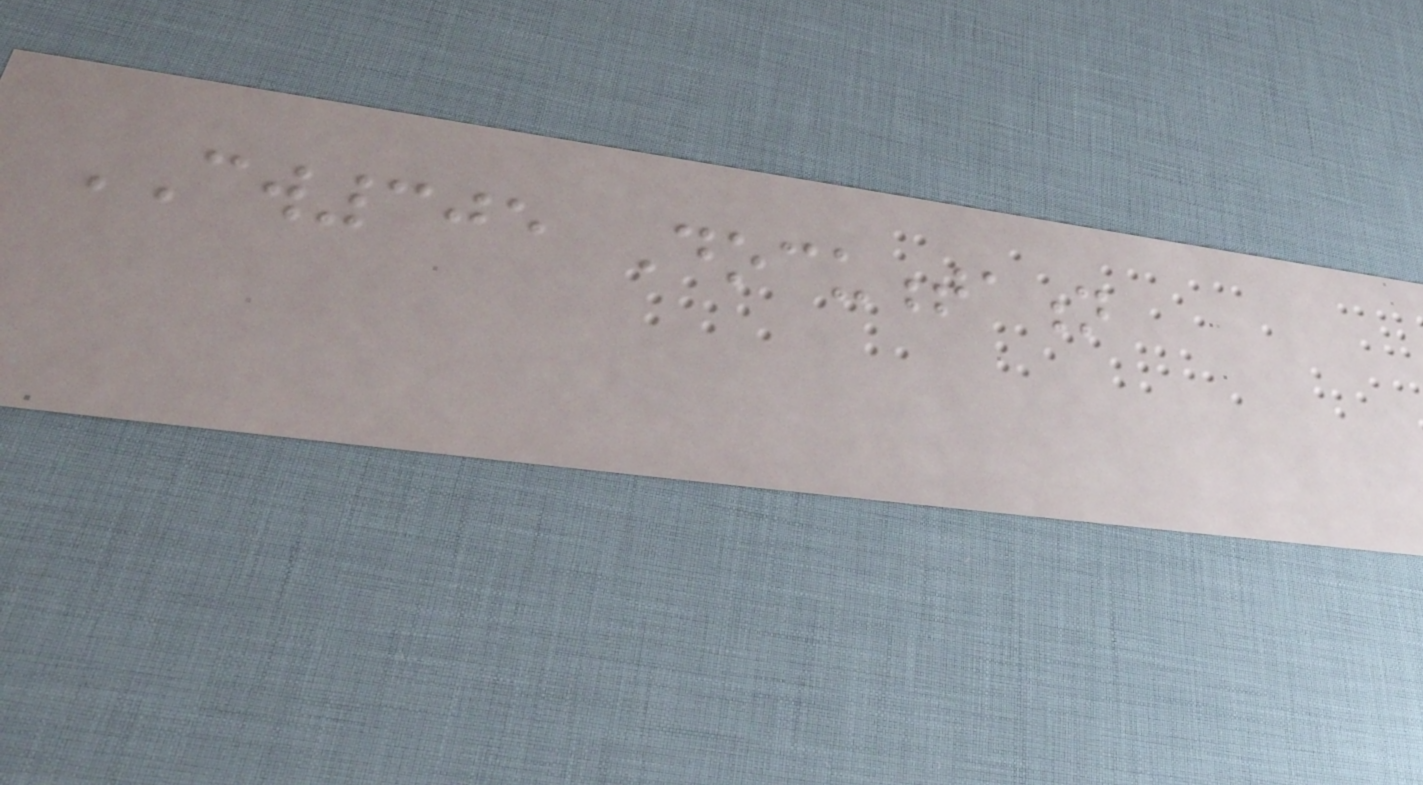CW305 Documentation
